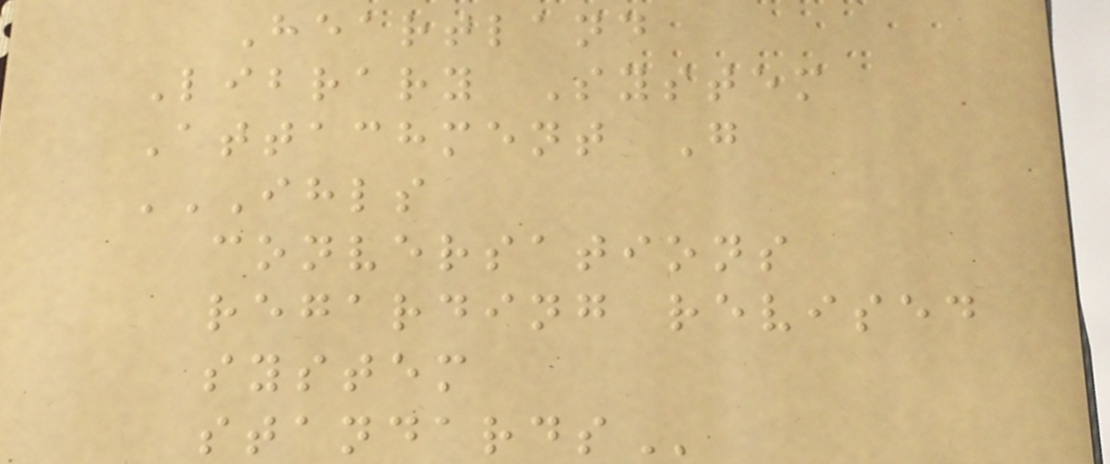Heartland
Library System
Attachment G
IHLS
CONVERSATIONS
REGARDING REVISED
SYSTEM
STANDARDS
